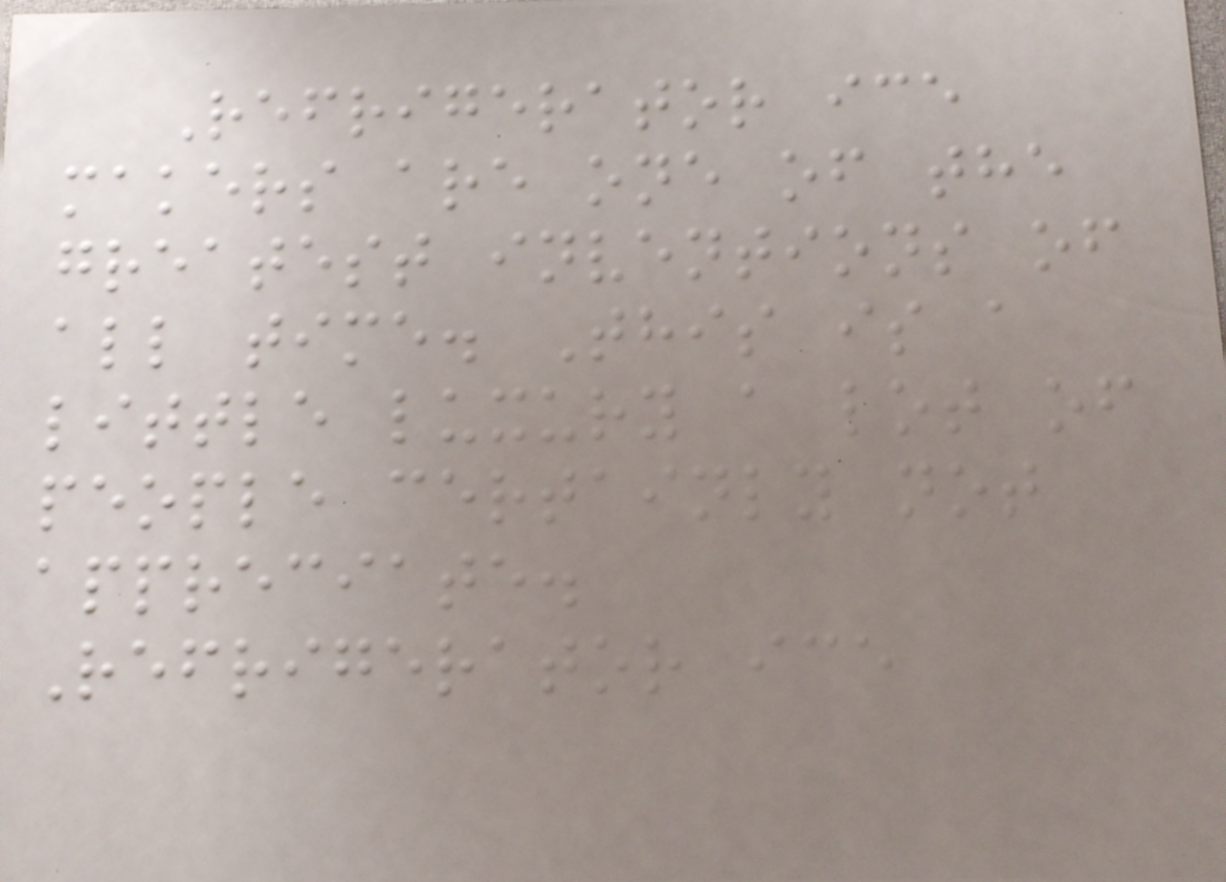Refrigerator ice
makers are one of the
greatest inventions of
all time. This is a
little luxury a lot of
people certainly not
appreciate.
Refrigerator ice
